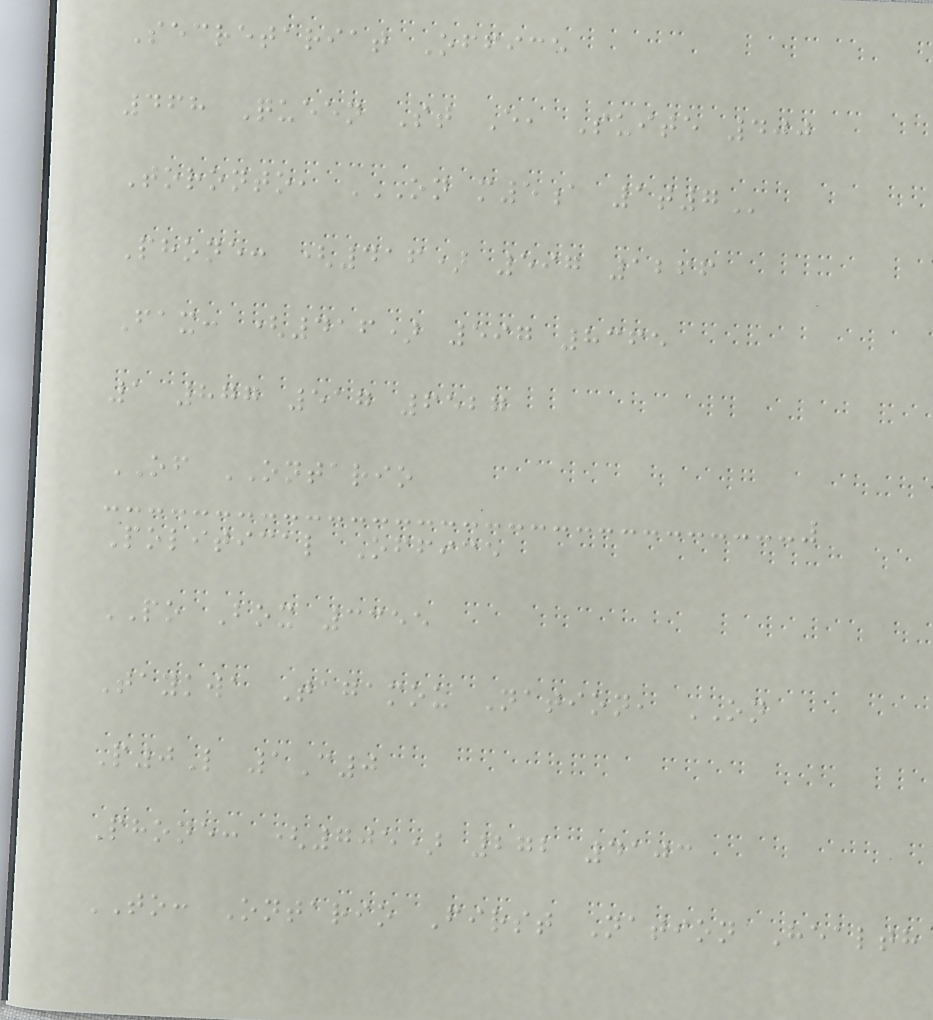Secretariat Office
468 Queen St E, Suite 400
Toronto, ON M5A 1T7
Phone: (416) 597 1266
Fax: (416) 597 8365
1 877 517 6527
OF ONTARIO
Political Office
PO Box 3355
Taykwa Tagamou Nation, ON
P0L 1C0
Phone: (705) 272 4103
TO: Ontario First Nation Health
